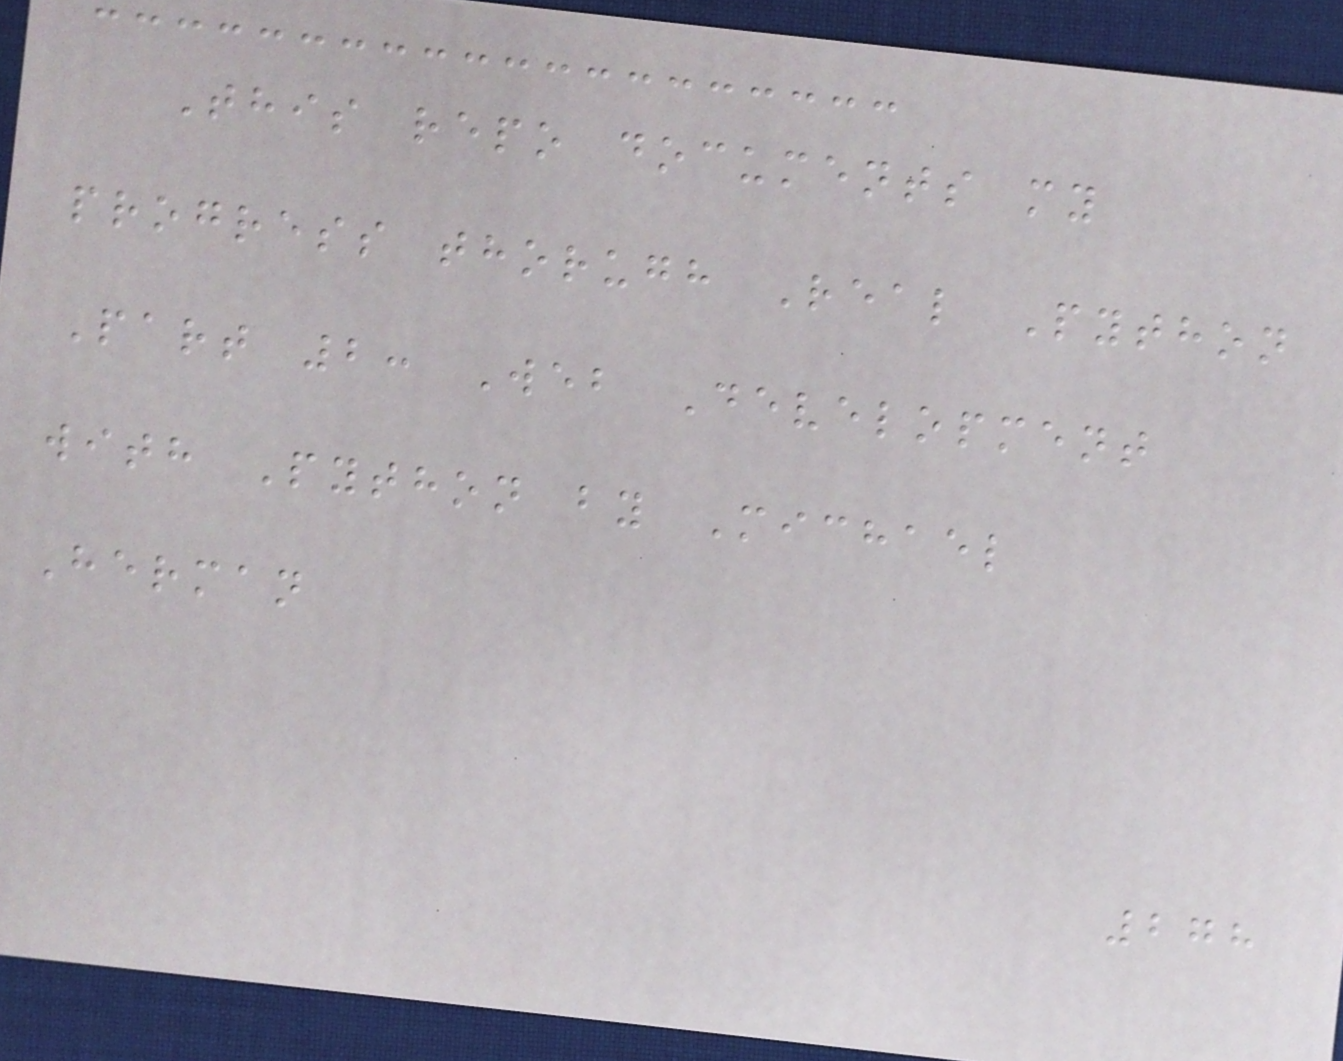This repo documents my
progress thorugh Real Python
Part 2: Web Development
with Python by Michael
Herman
278
